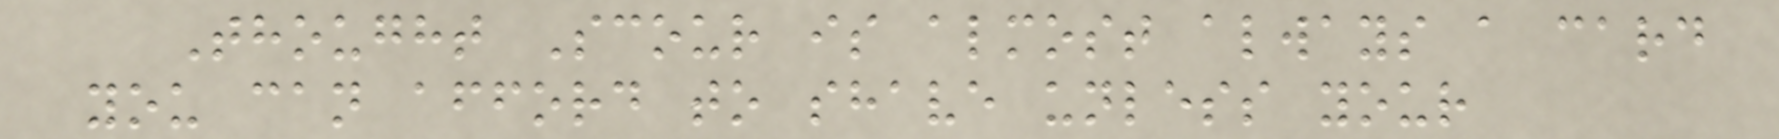Thought Scour is almost always a card
you can afford to shave unless your
